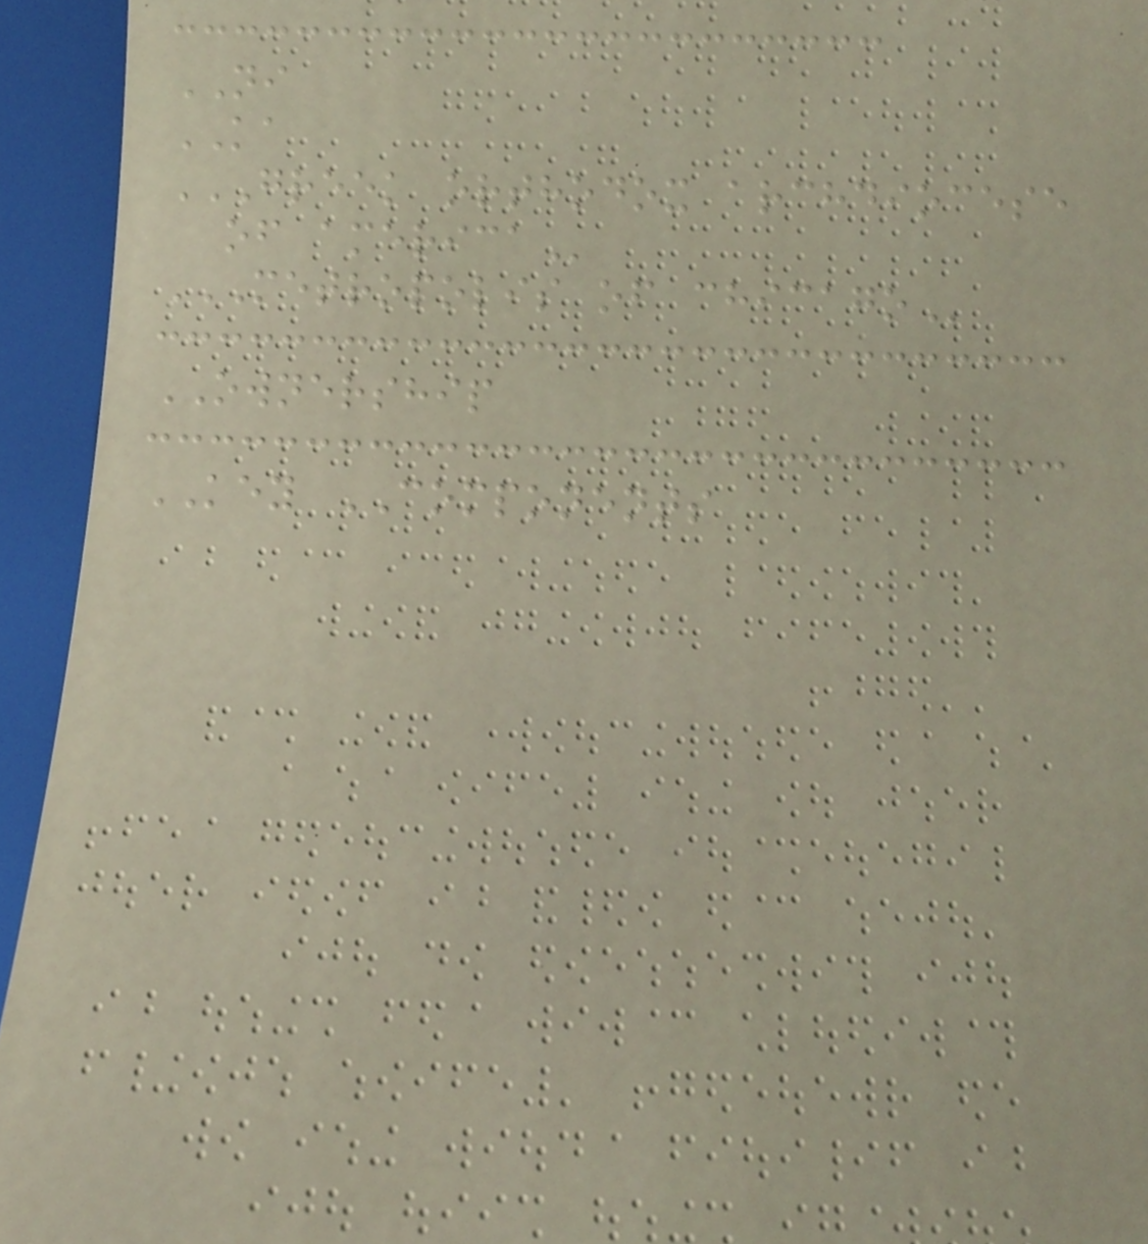NI
KA
GREEK ORTHODOX ARCHDIOCESE
OF AMERICA
METROPOLIS OF CHICAGO
OWNERSHIP
KEY COMPONENTS
